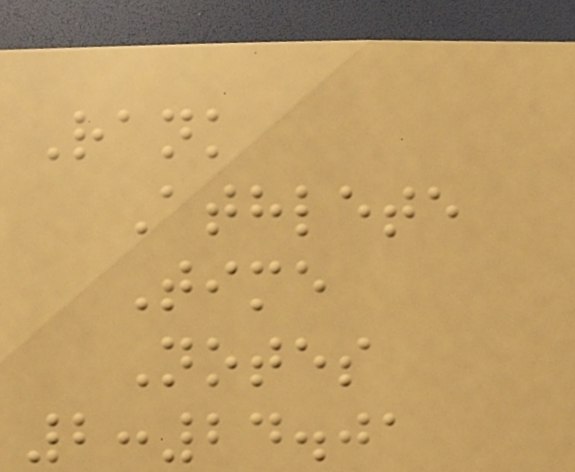Rank
Athlete
Time
Notes
2:24.01
